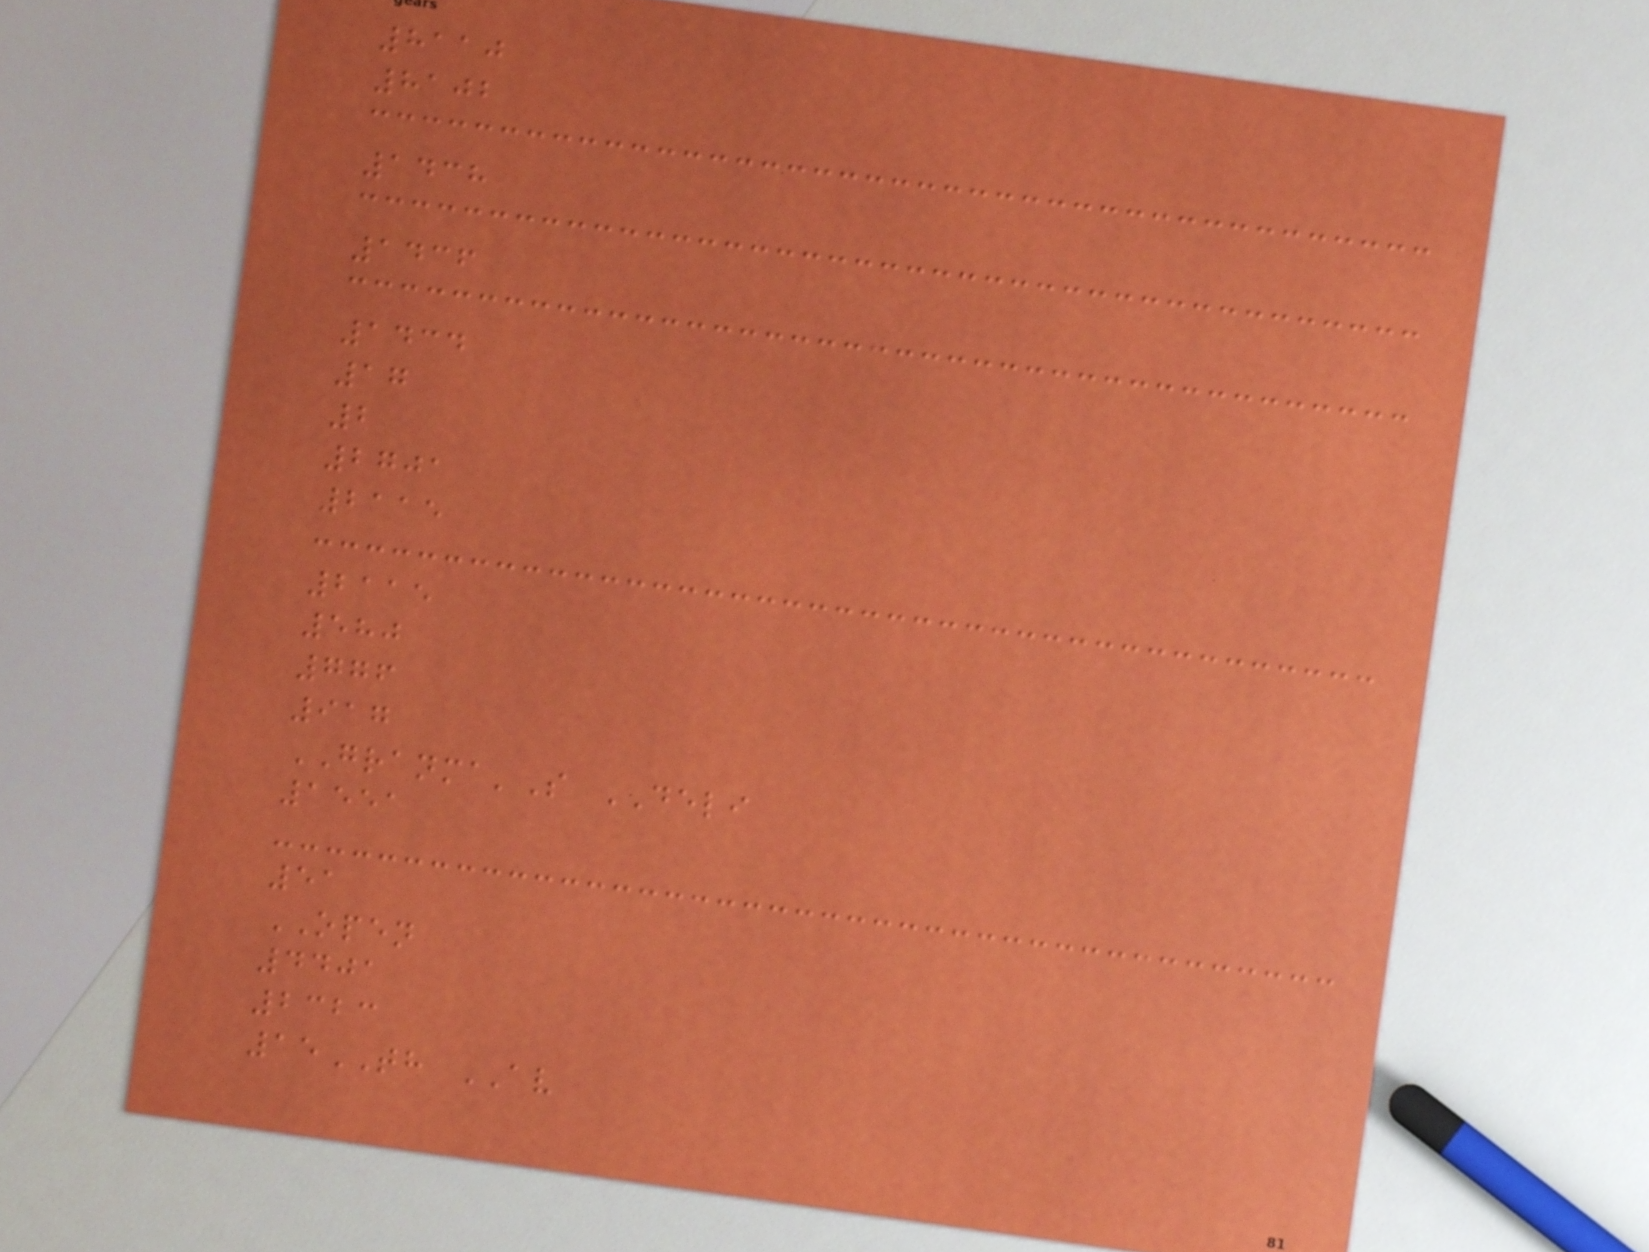8110
8102
1438
1436
1434
17
2
2701
2115
2115
580
776
917
GRANMA'S DELI
1551
51
OPEN
4401
2323
15TH AV
